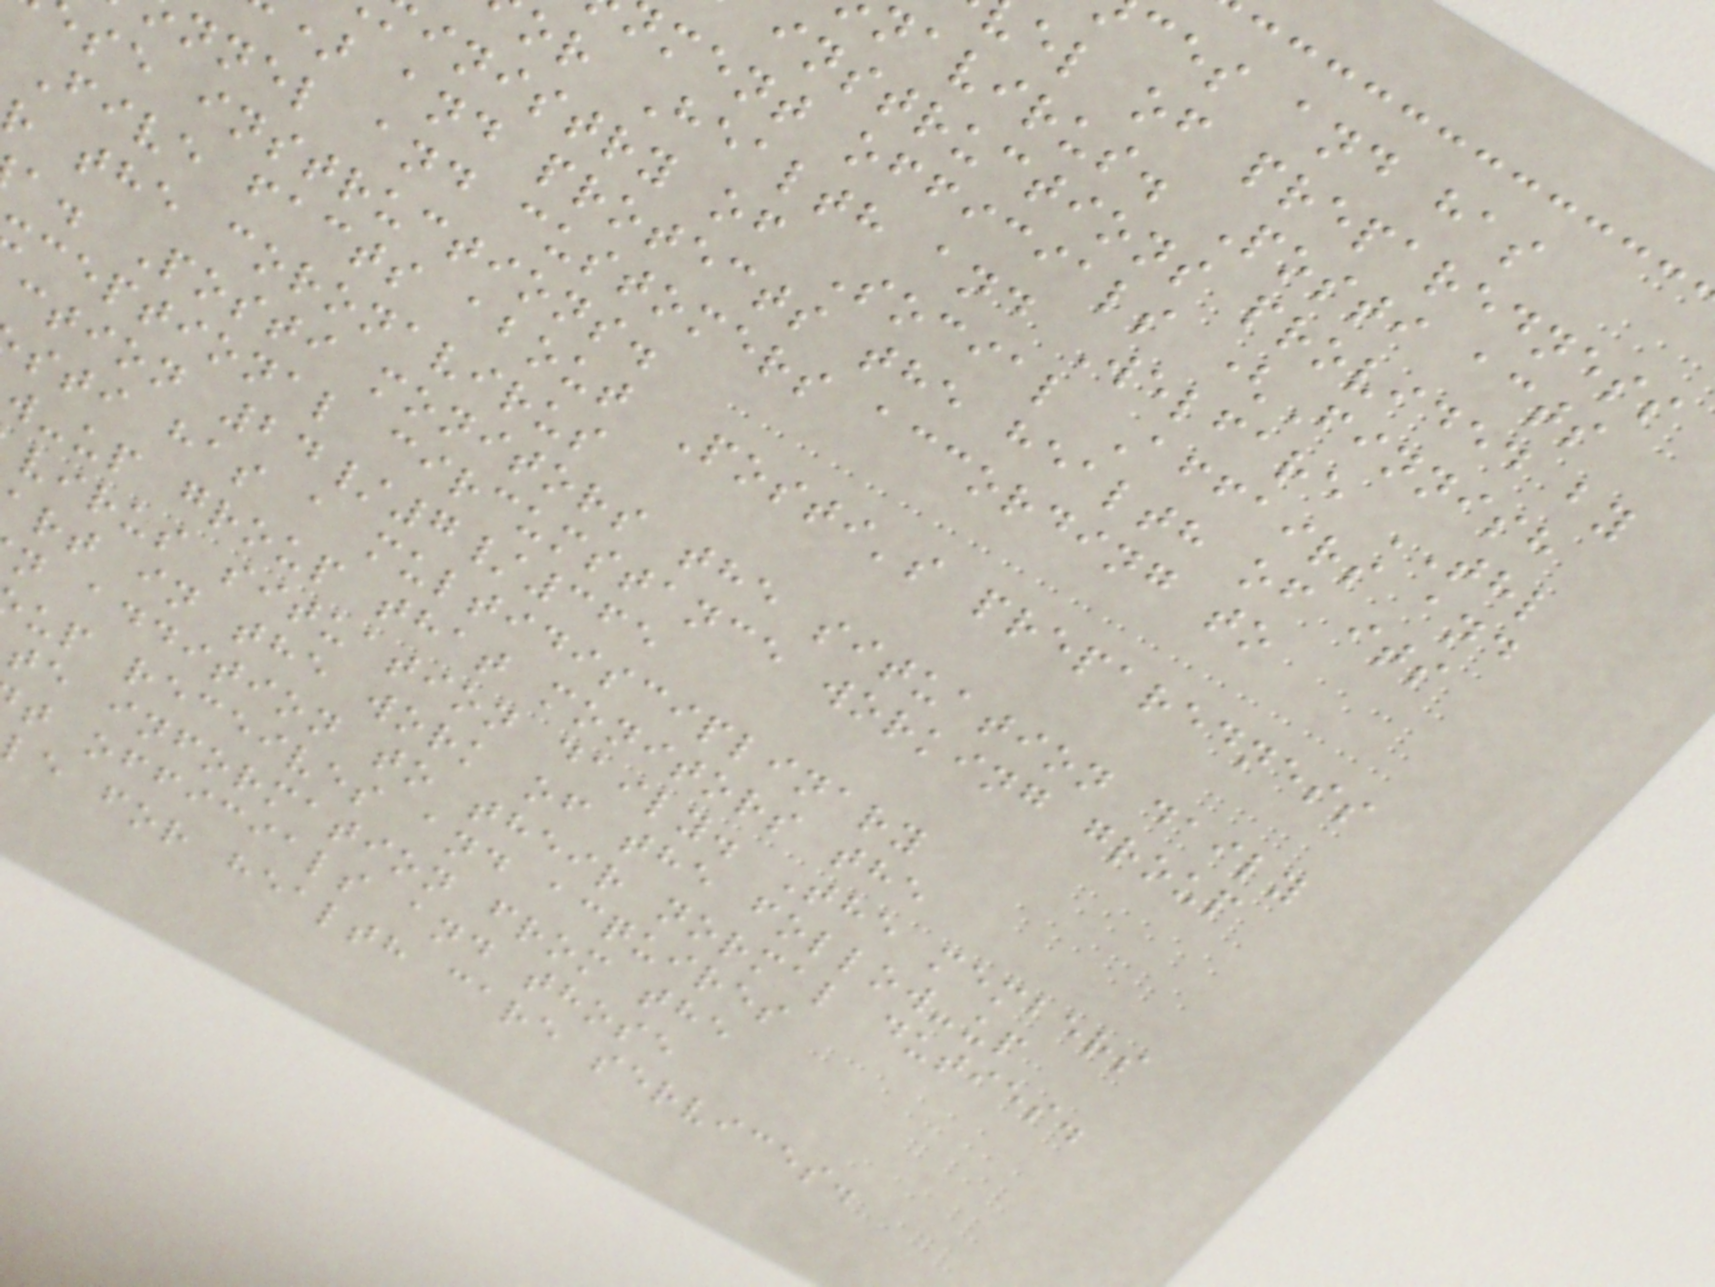ces and has
el of preparedness
navirus. Posti acts
instructions provided by
ment officials (Finnish
or Health and Welfare THL
inistry of Social Affairs and
) and protects the health of its
nnel and customers according to
se instructions.
Five facts about Posti's preparedness
r the coronavirus
a. Posti monitors the situation daily
ceptional circumstance working group
ction 24/7/365
sti has a multidisciplinary
w-up group that monitors the
virus situation daily. The members
rt in the work of the follow-up
n addition to their normal duties.
up receives and acquires
te information from the
t officials and those
le for health care services.
